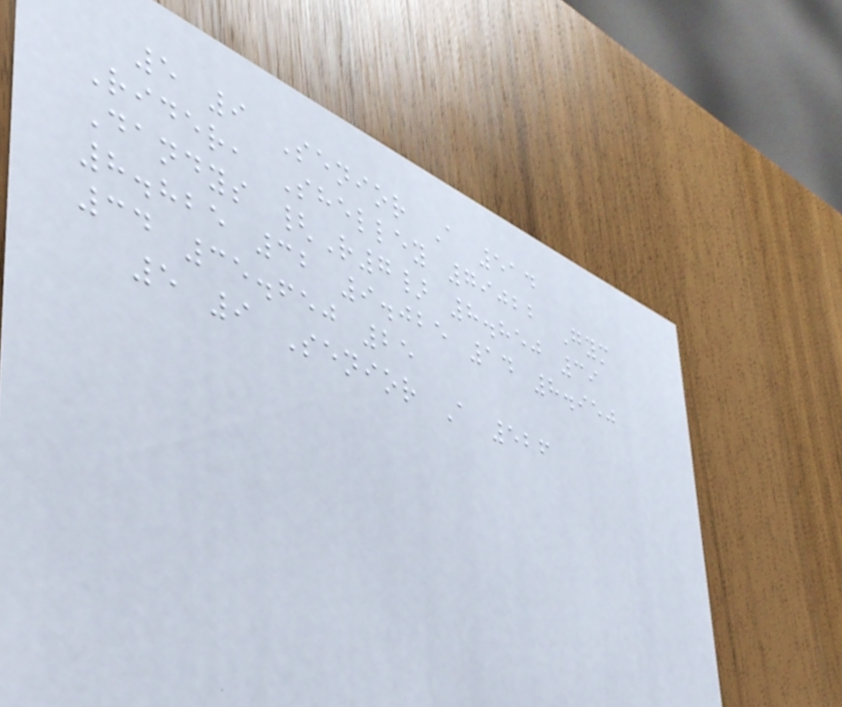5 9 Senior A 514
Rider, Shelley 79022 Gym
Dandys {R7} 8.850 39
8.825 32 9.025 14 8.950
34 35.650 25
5 9 Senior A 526
